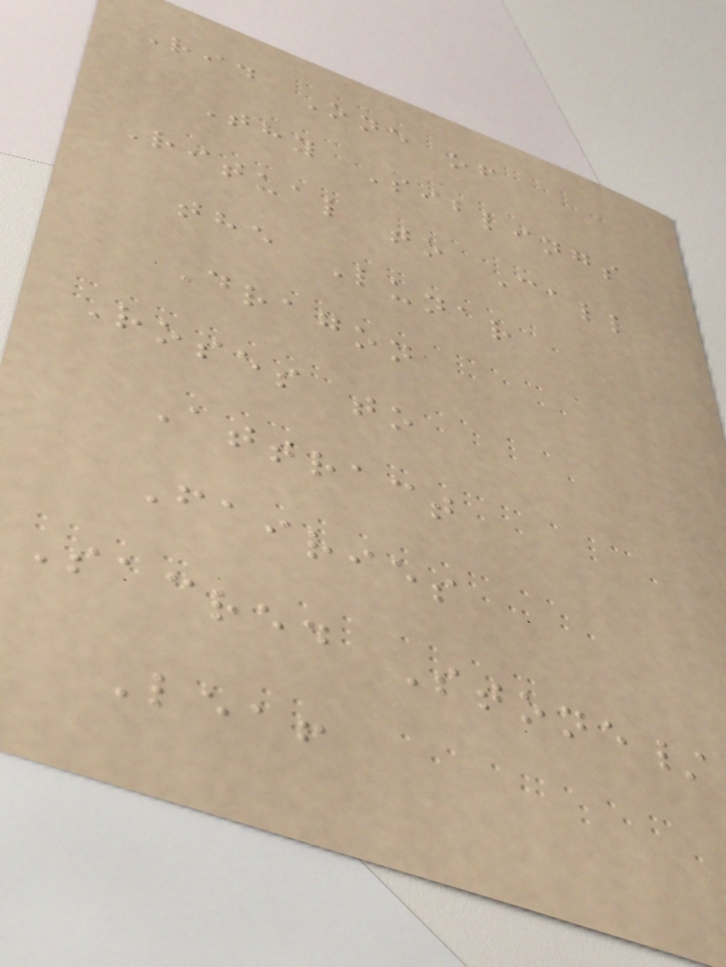Rid One of
Thy Siblings
Ritual to Call
the Lunar
Dragon
Roses to
Attract
Fairies
Sacred Stone/
Leaf
